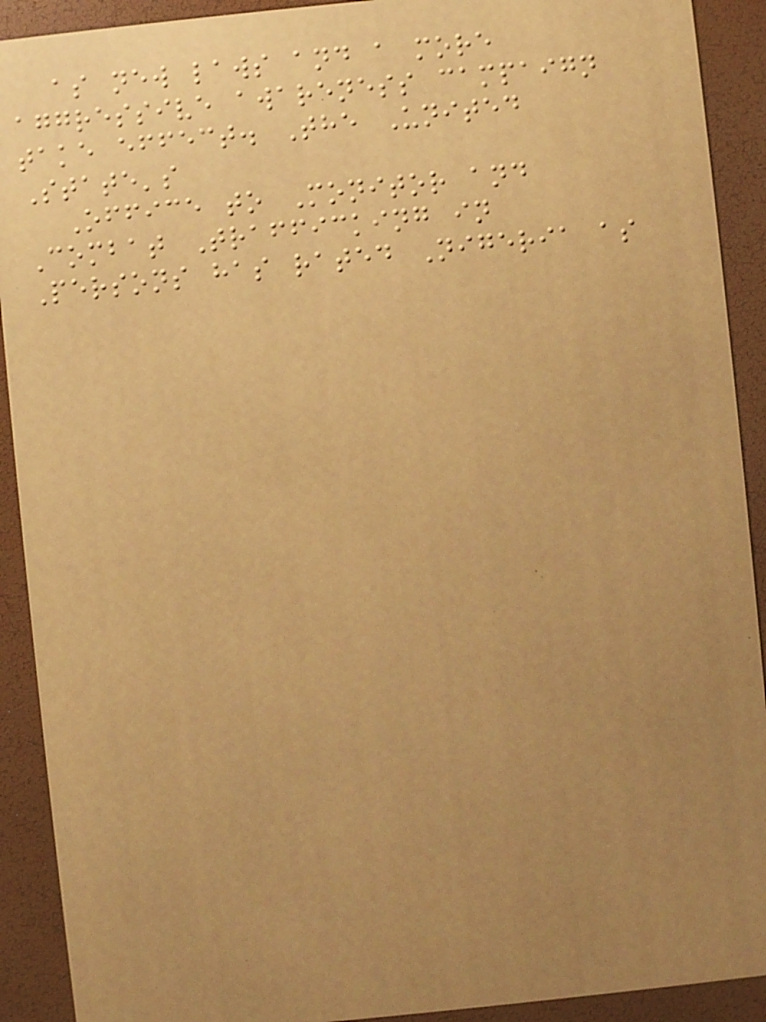as new laws and a more
aggressive awareness campaign
take effect. The United
State's
Office to Monitor and
Combat Trafficking in
Persons has rated Nigeria as
